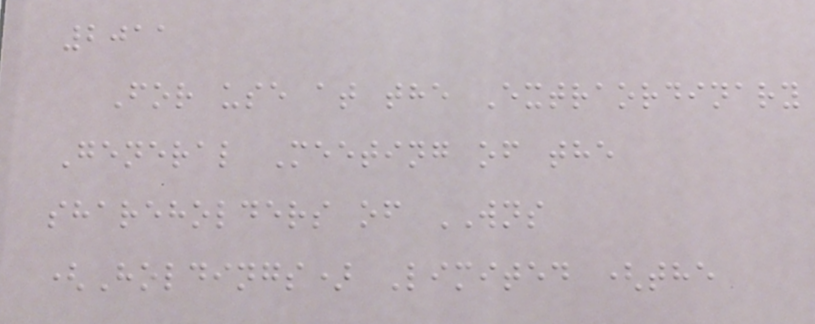2011
For use at the Extraordinary
General Meeting of the
shareholders of WNS
(Holdings) Limited (the
